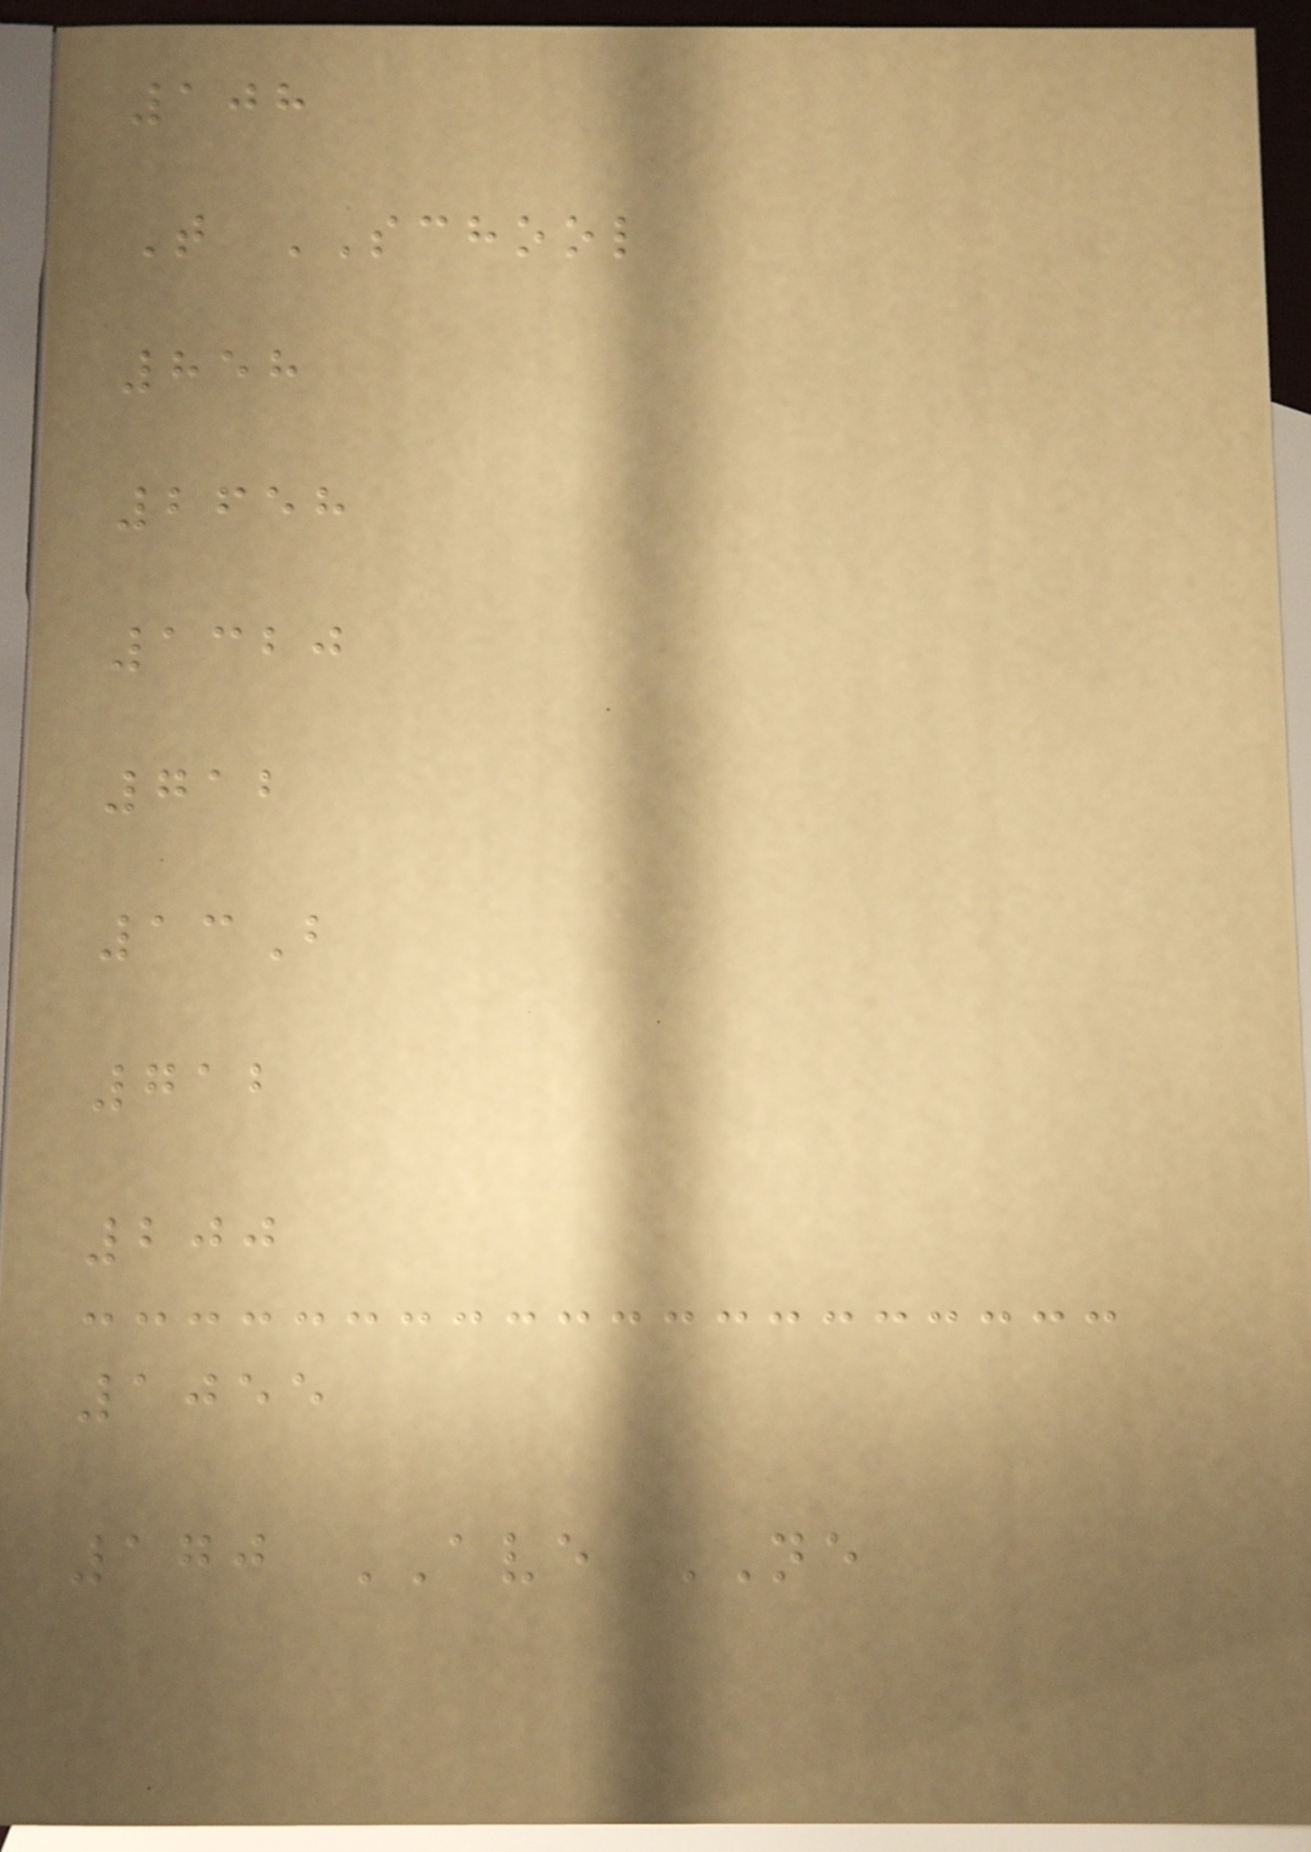108
T SCHOOL
858
2658
1320
712
13B
712
200
1055
170 AVE NE
